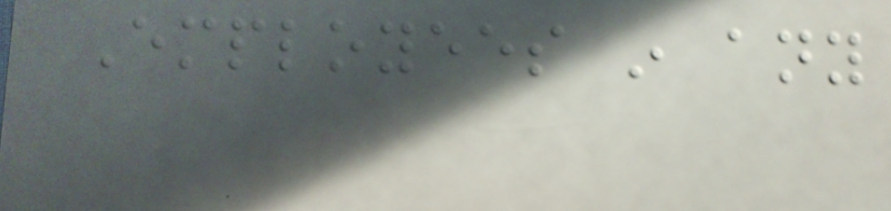Employees in any
